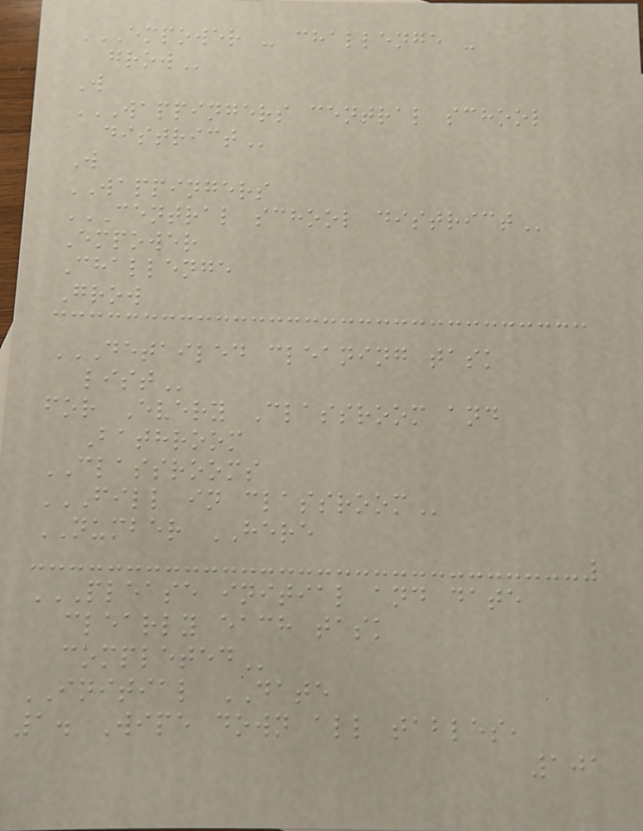EMPOWER - CHALLENGE -
GROW
W
WAPPINGERS CENTRAL SCHOOL
DISTRICT
W
WAPPINGERS
CENTRAL SCHOOL DISTRICT
Empower
Challenge
Grow
DETAILED CLEANING TASK
LIST
for Every Classroom and
Bathroom
CLASSROOMS
FILL IN CLASSROOM
NUMBER HERE
PLEASE INITIAL AND DATE
CLEARLY EACH TASK
COMPLETED
INITIAL DATE
1. Wipe down all tables,
101
